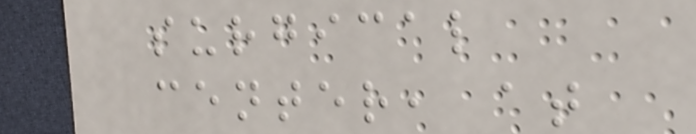surgical
center, at
